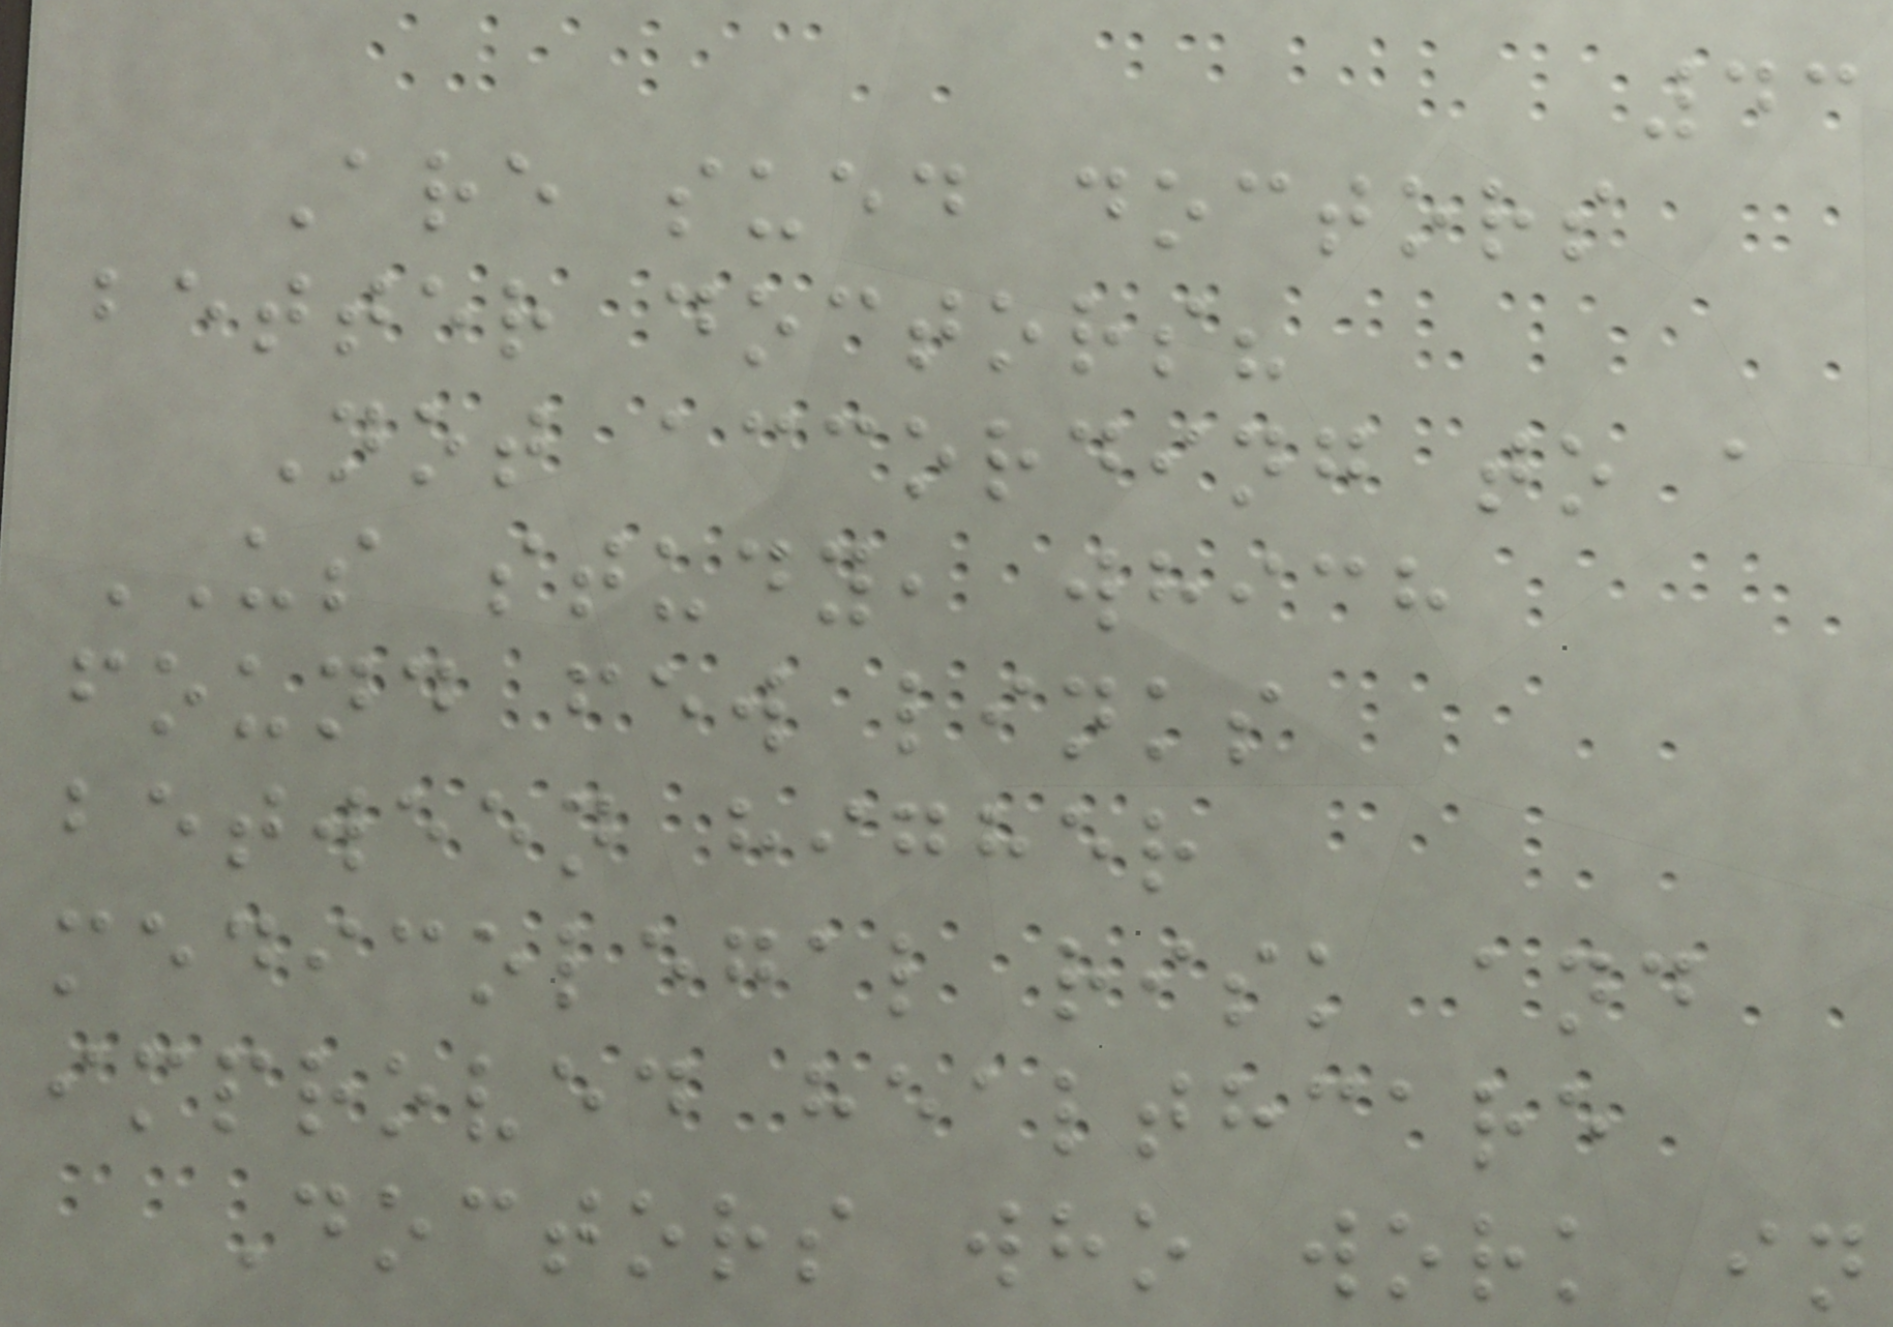43
Are sued doctors
better doctors?
Not according to a
US study, which
found few links
between higher
medicolegal risk and
improved healthcare
Doctors who work in
